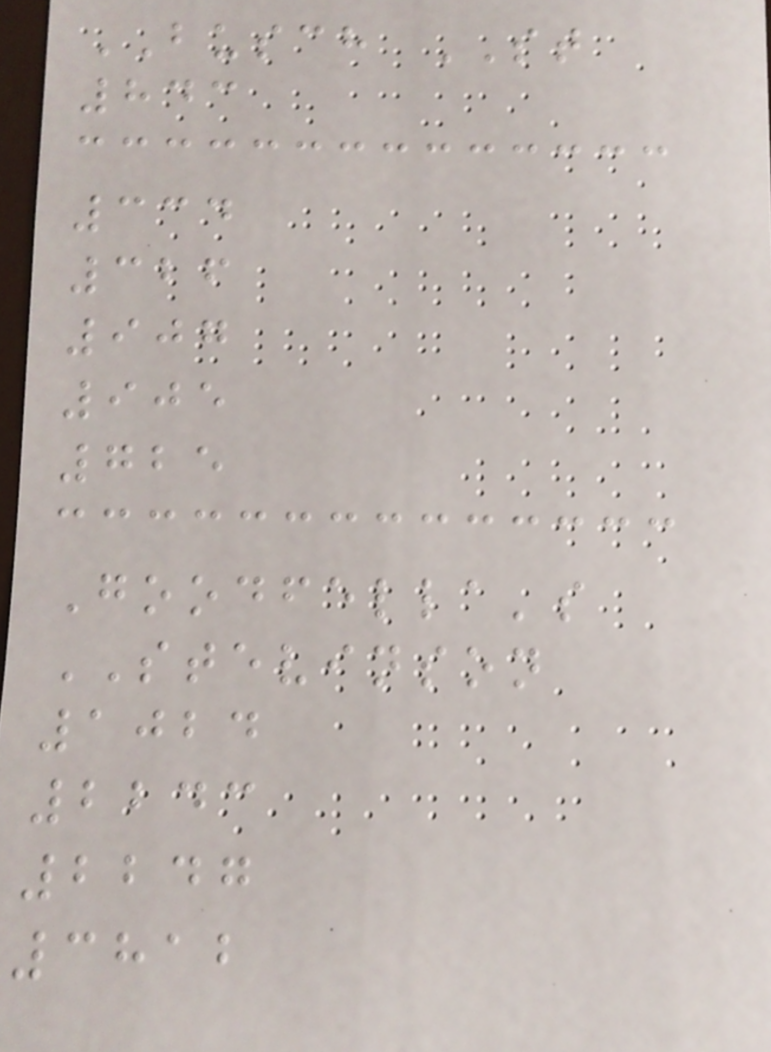BUSCH ST
843
334
326
907
905
725
Goodfella's
STEVINSON
1024
2243
2247
3812
